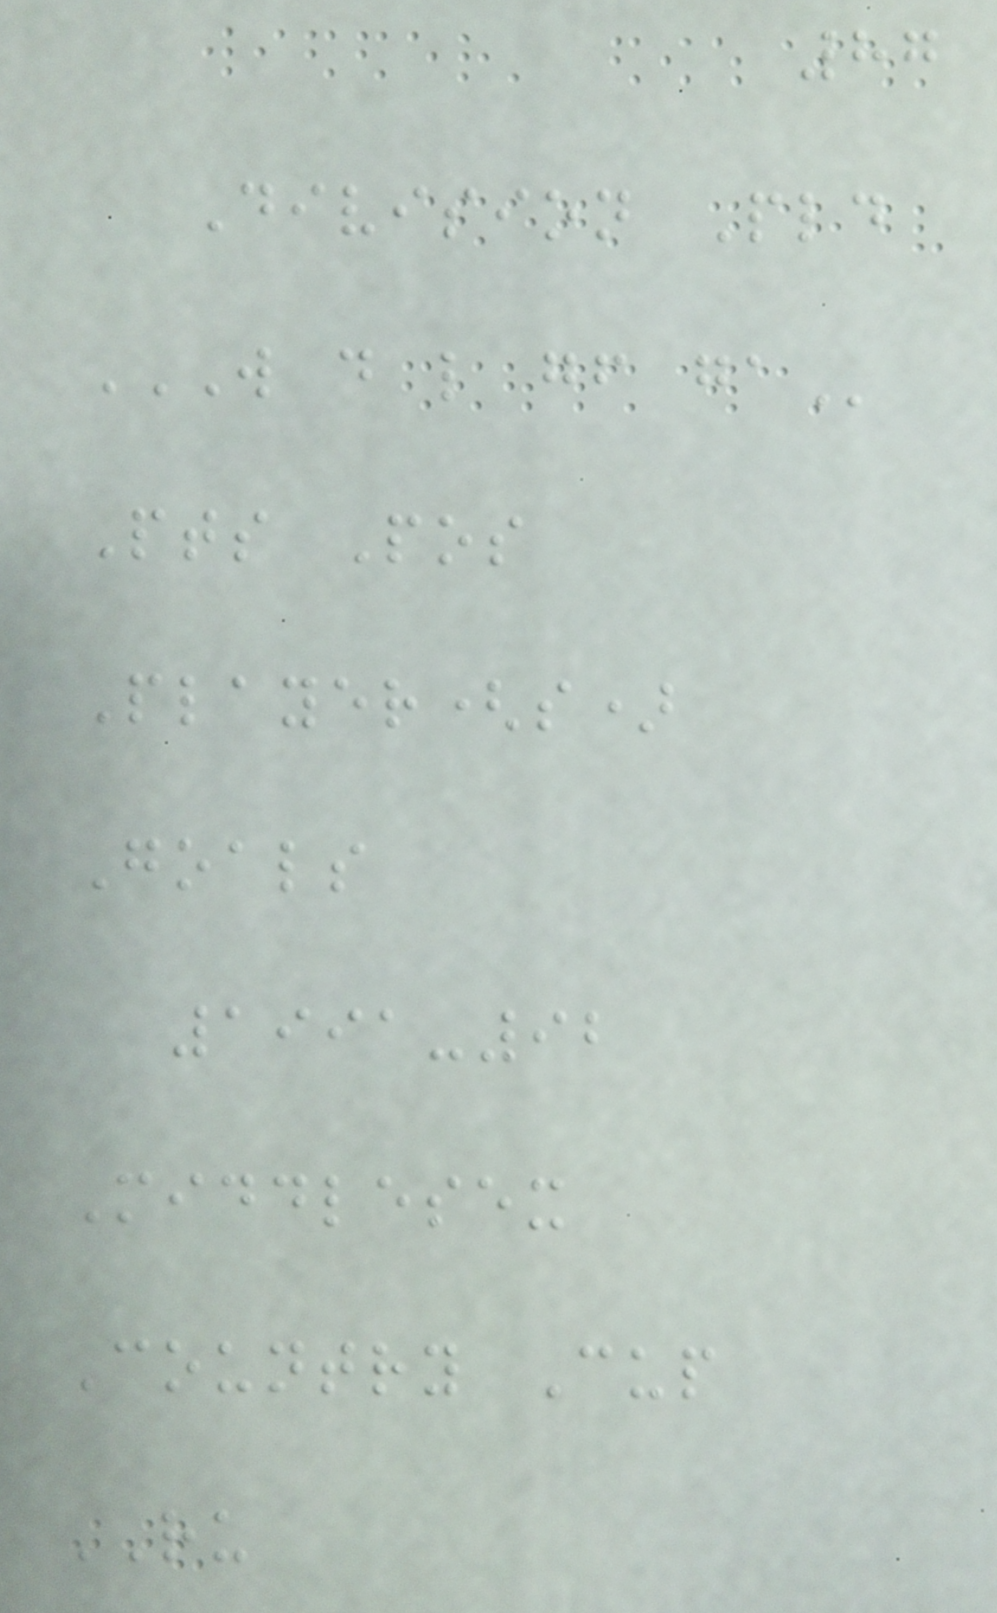87
Division Pld
W D L GF GA
Pts Pos
Player(s)
Goals
1991-92
Middlesex
Country Cup
RU
